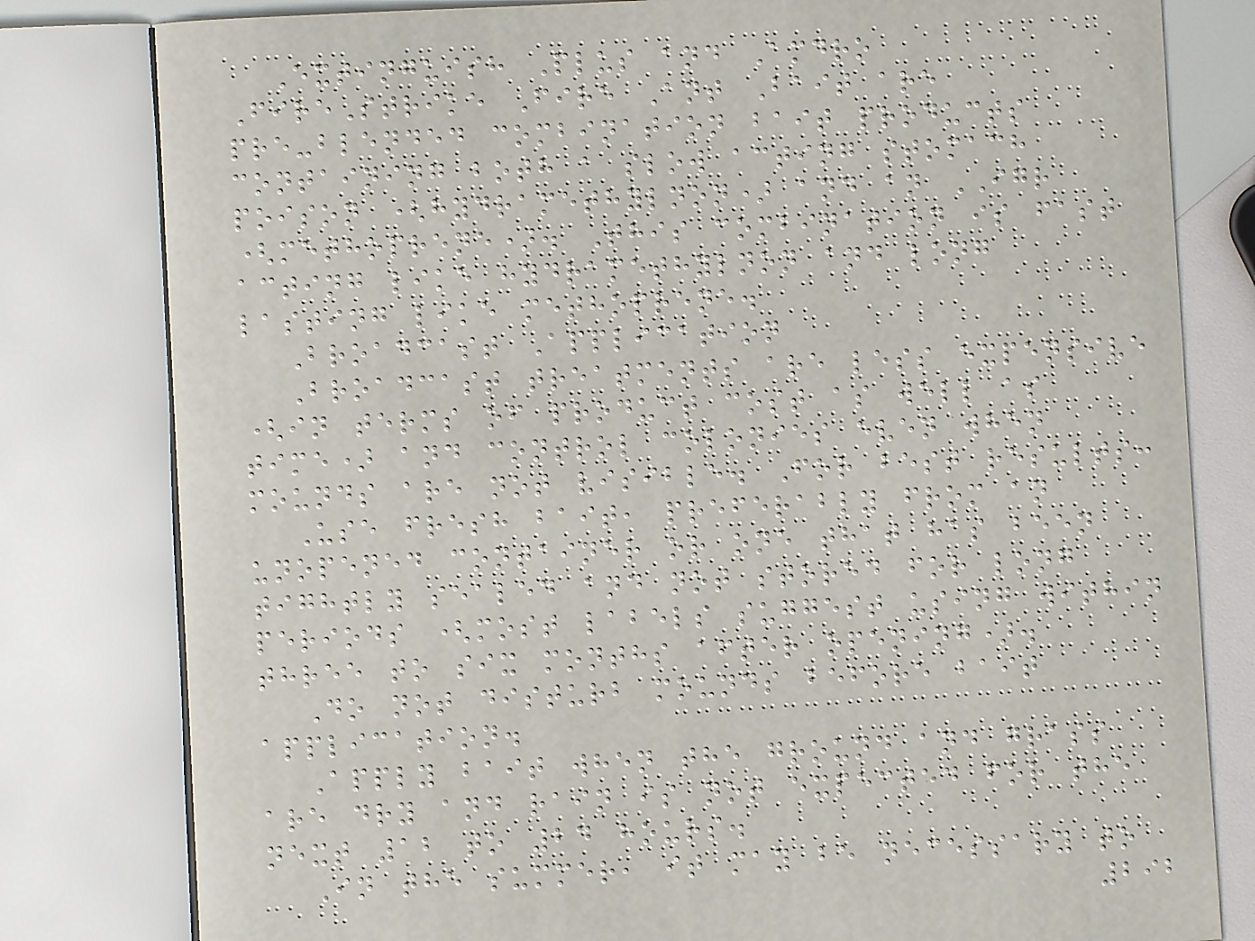Extinguish Plus and Amdro
FireStrike Fire Ant Bait are
pre-blended combination bait products
containing both a slow acting stomach
poison (hydramethylnon) and an IGR
(methoprene). This combination is fast
acting like hydramethylnon and long
lasting like methoprene.
Broadcast Application
Broadcast treatments are less expensive
(in terms of product cost as well as
time) and control colonies even when
mounds are not visible. For best results:
Use fresh bait, preferably from an
unopened container or one that has been
tightly sealed and not stored for long
periods (most labels suggest using within
three to six months after opening).
Do not disturb mounds before bait
application.
Apply bait when the ground and grass
are dry and rain is not expected for the
next 12 to 24 hours.
In the summer, it may be necessary to
292
